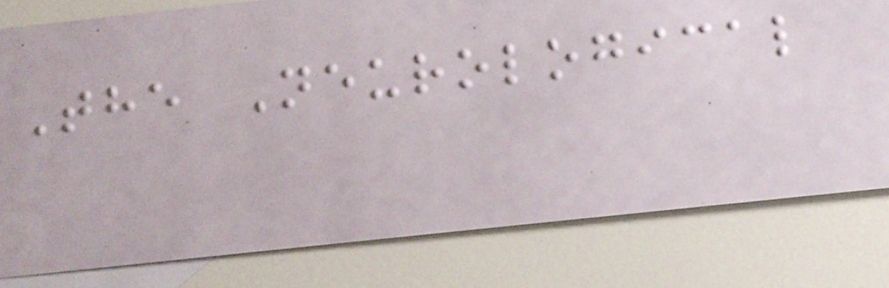The Neurological
